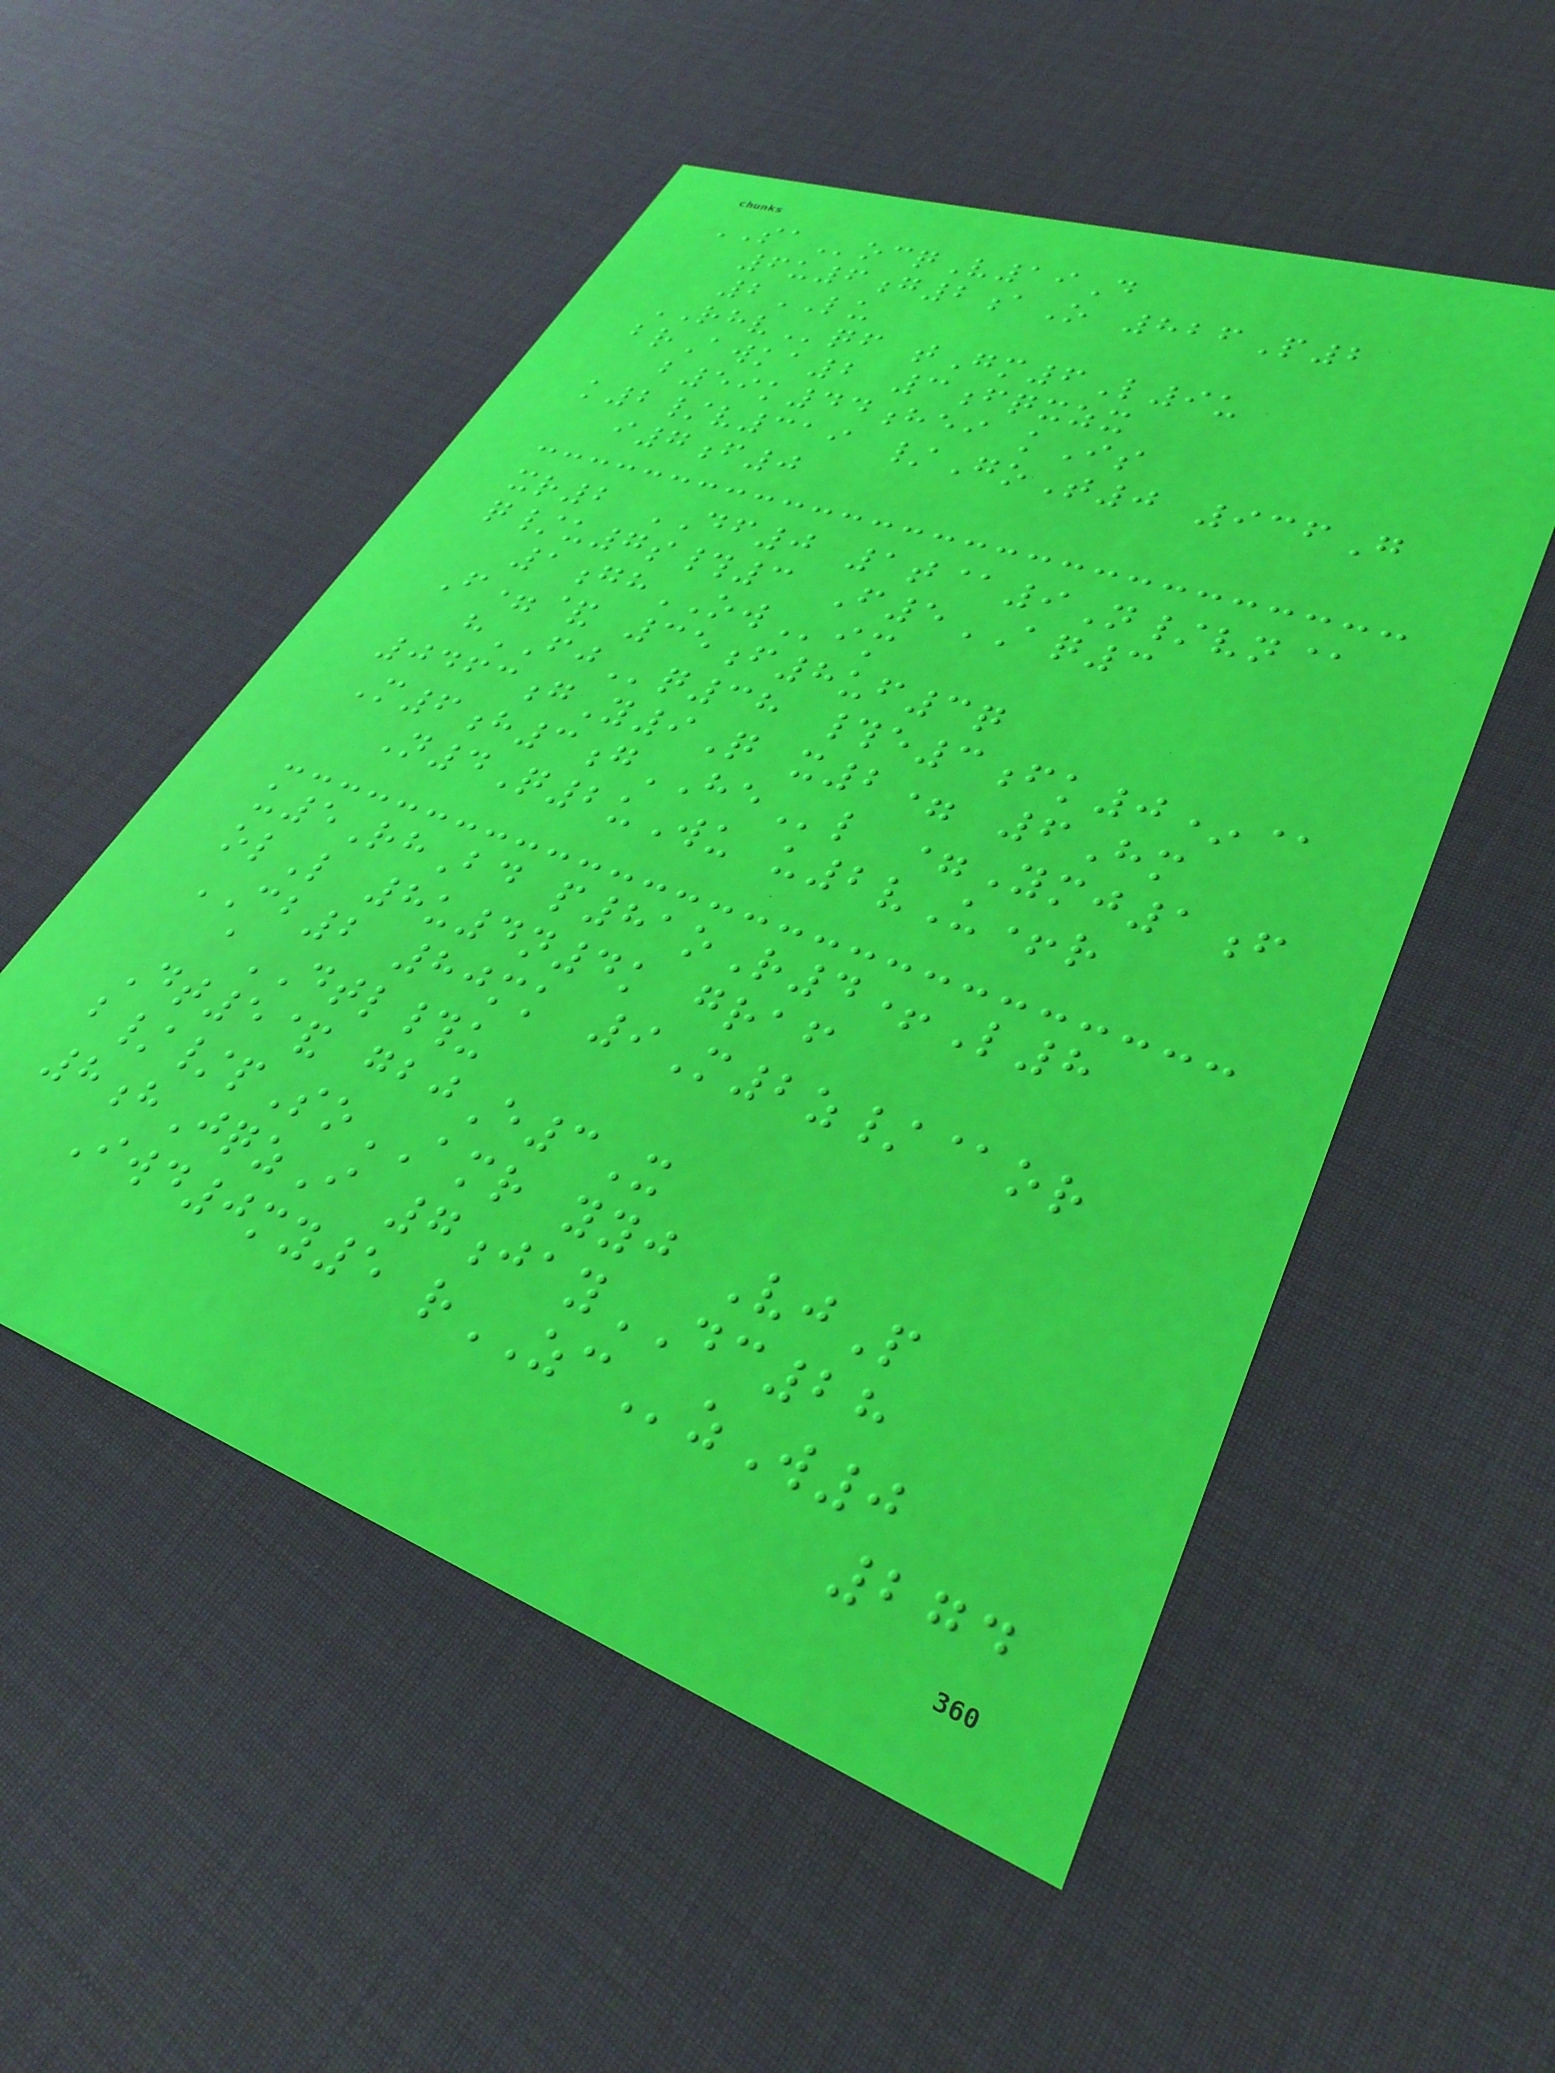SAocqV19D
6u6g2aO 826P2
2LU
RHVqf tGm6L9u
brAwka2 3fqxzx
b59k44hei kIs
k2/v319 /GoT0 936G
i7f0
xr2 DF0 1t@9N/vn@
q/u7s#3 F5AQ3
1ghOWim
F=& 35f8uf3q
hFJq38 #e3fk0*@
0463gY9Q x2= 6Hm
M6h3gHEl =Ymj1f
N4Q2uWu u2vU+r
u5RhBd p81oR4+L8
olL 8u4n4k graf
CB2 80mk 9M2z/@or
aDTL#u
Dt5& gbjE3X
b//pSoAMR yyj VjP
8hJqzI 7jayDC28
Iwd0my5 rZCzW0
274
